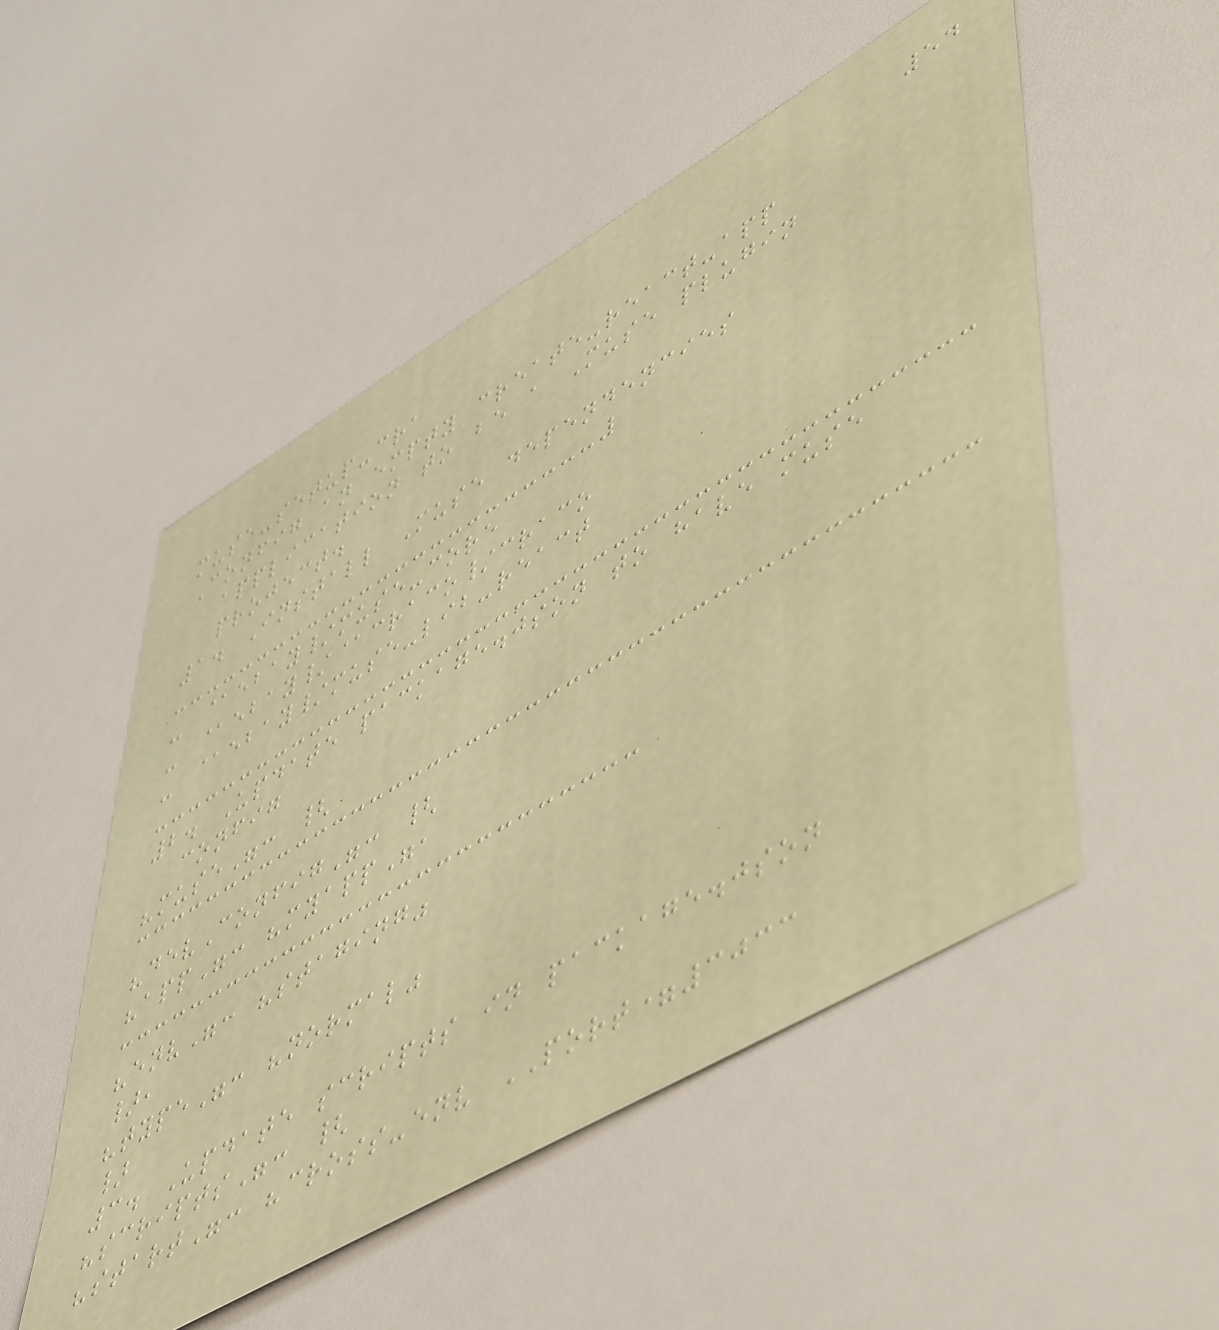54
muse-setup-cra
Config an empty create-react-app
application to be a Muse plugin
project.
1. Install Muse dependencies
- @ebay/muse-core
- @ebay/@craco/craco
- @ebay/muse-lib-react
2. Update package.json to have muse
config
"muse": {
"devConfig": {
"app": "myapp",
"env": "staging"
},
"type": "normal"
}
3. Update scripts in package.json
"scripts": {
"start": "cross-env PORT=3033
